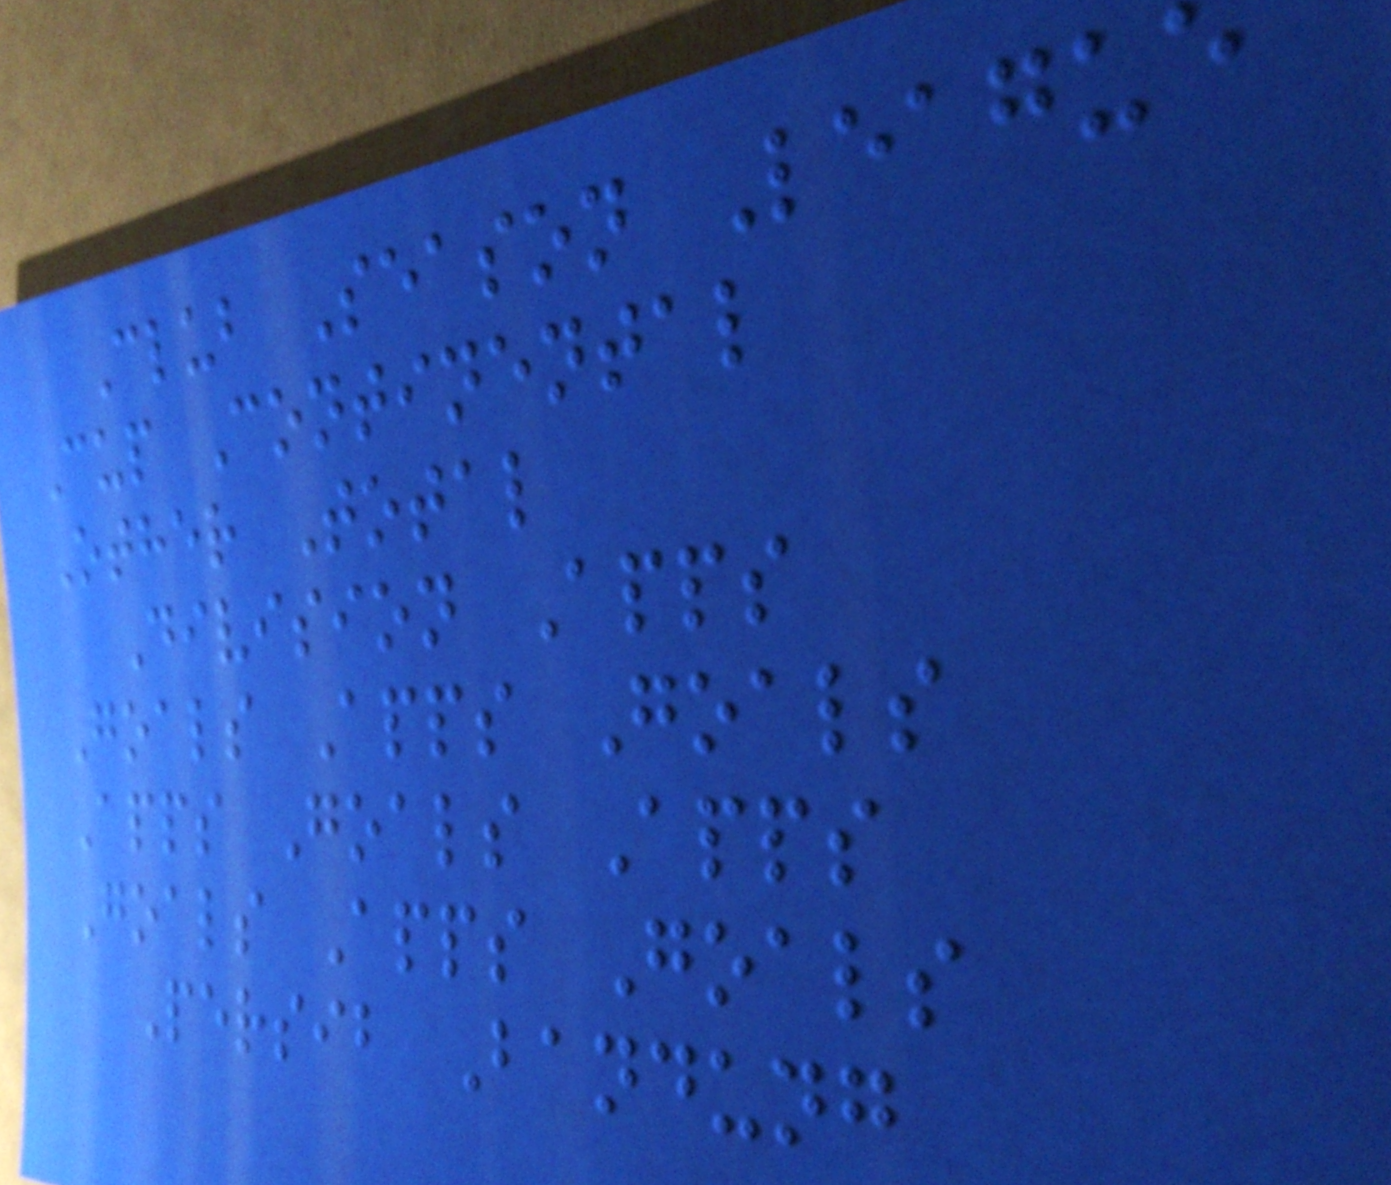Club Season League
Cup Continental
Other Total
Division Apps
Goals Apps Goals
Apps Goals Apps
Goals Apps Goals
Persib Bandung
